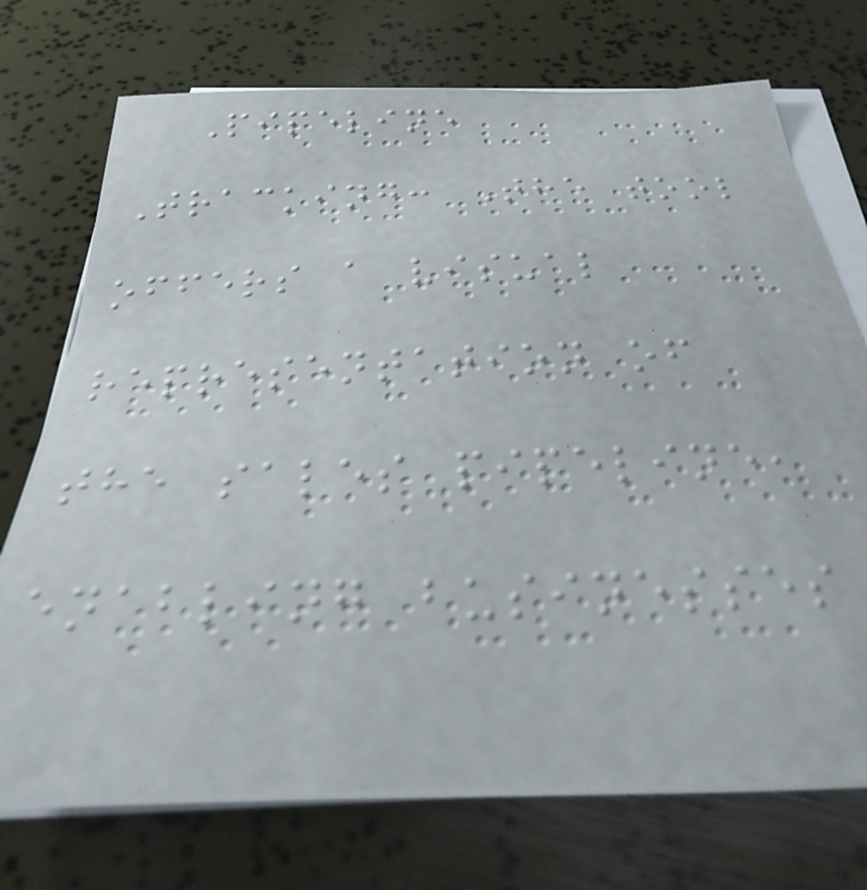Pipeline
Tracking: The tool
offers a visual
representation of
the sales pipeline,
enabling businesses
